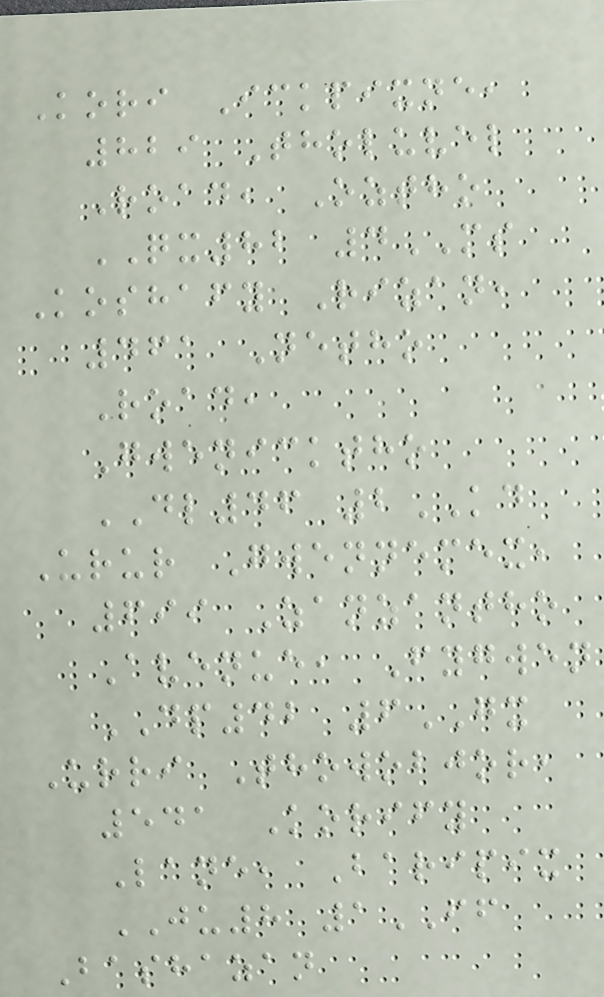Kori Ickpixne,
829 Tholuvel
Road, Oztho
QX82 4MS
Koshafy Rizan,
461 Netho
Road,
Gwenicktho
DL46 2KD
Urur Gwennemex,
699 Zanzantho
Avenue, Fygwen
DP42 6GX
Urri Thowobjor,
541 Korify
Lane, Baripix
JU8 1FF
Bashazan
